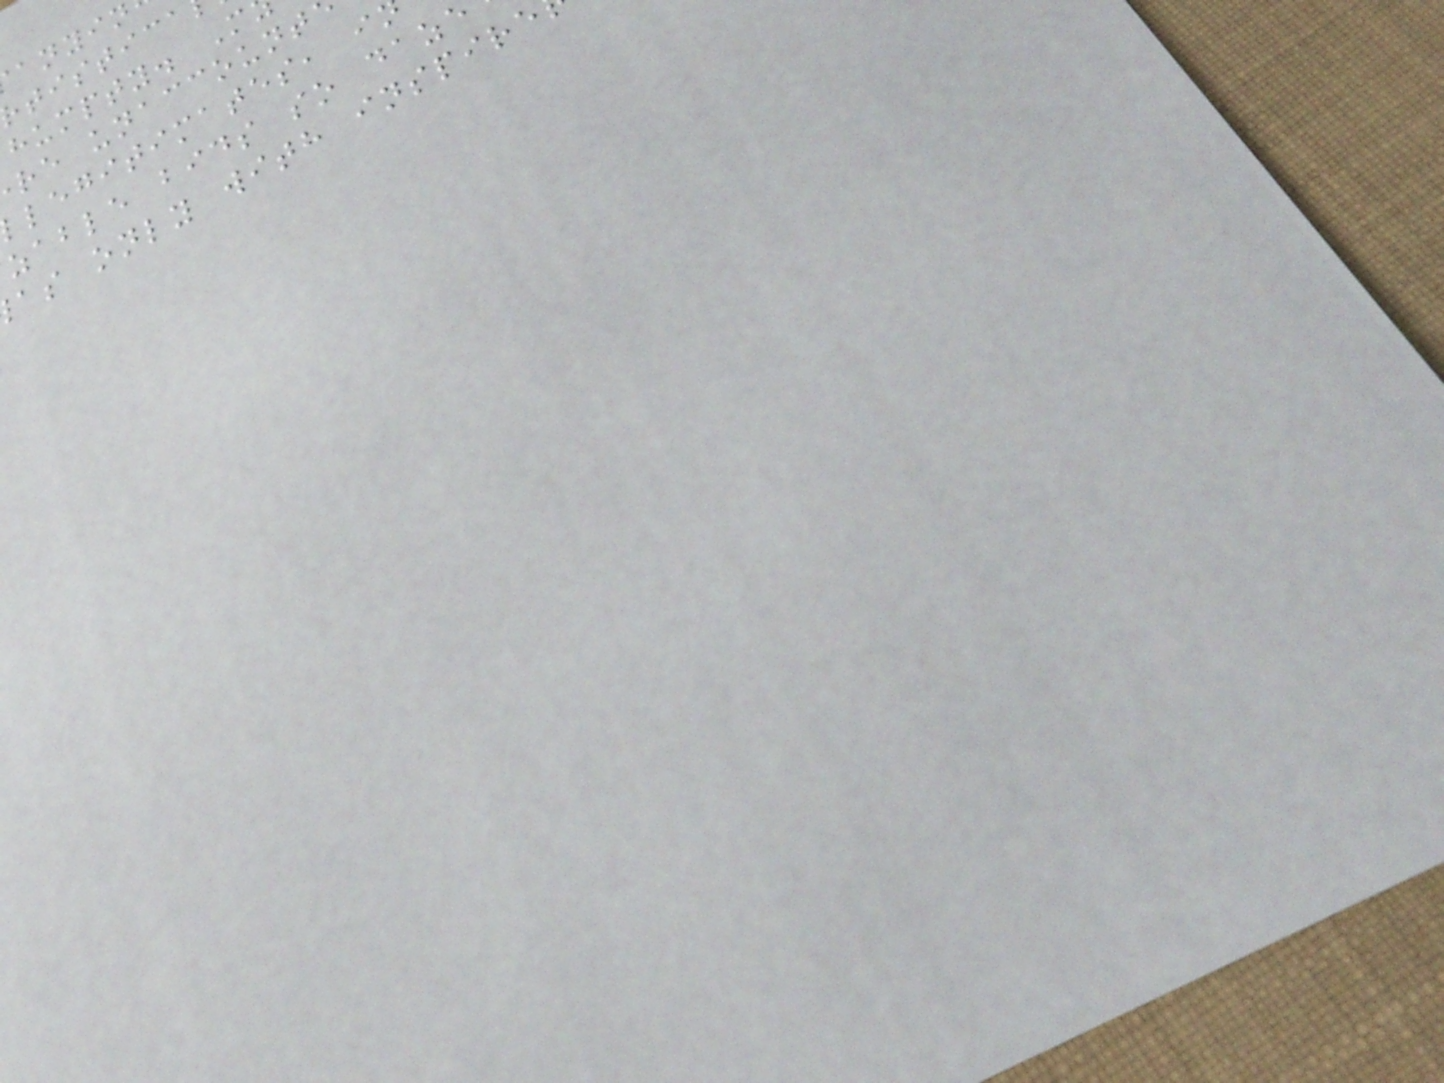humpty. M
re unaccount
legitimates, i
zable bids so daze
as only with inspire
